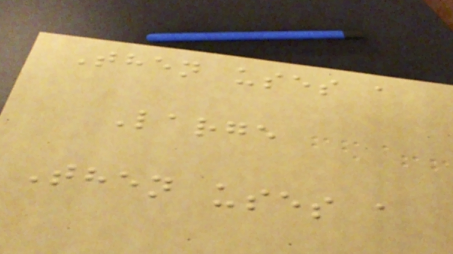Then uses a
Large
Then uses a
